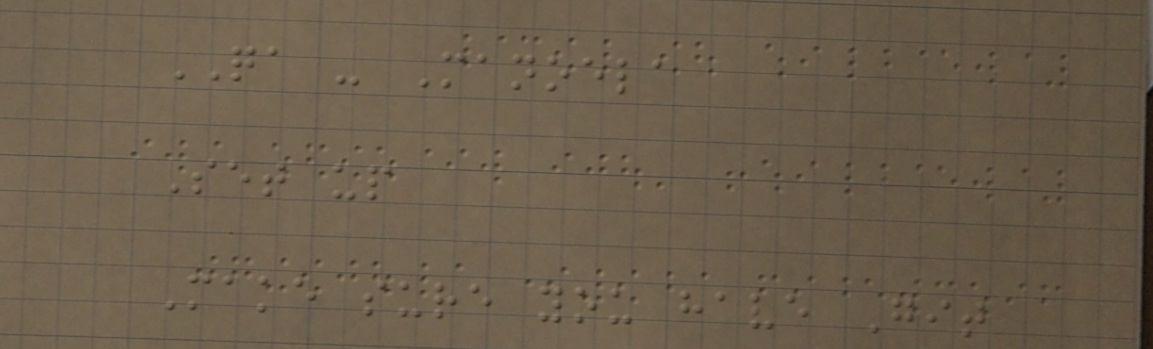QA - Manoela
Set up
Make sure you have Git
